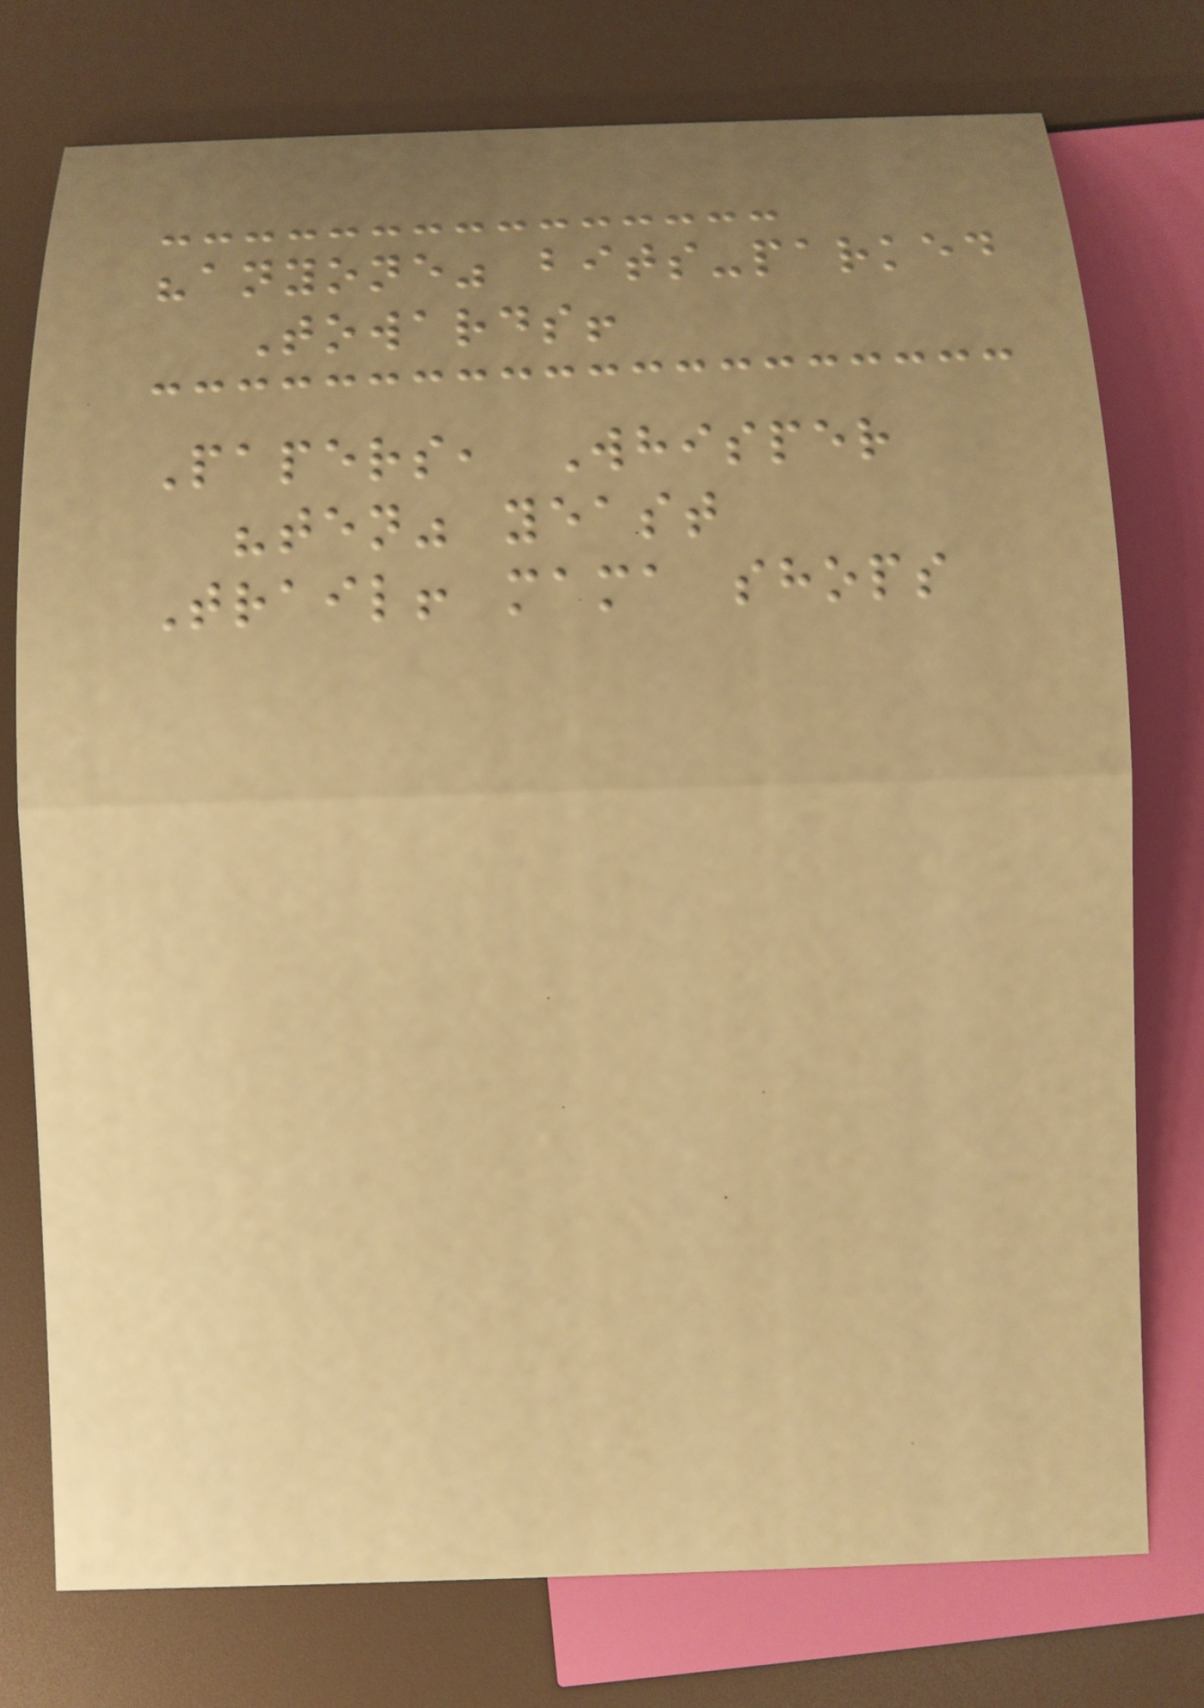"anyone" bits-parked
Towards!
Papers, Whisper
"ten" yeast
Trail! mama shops
